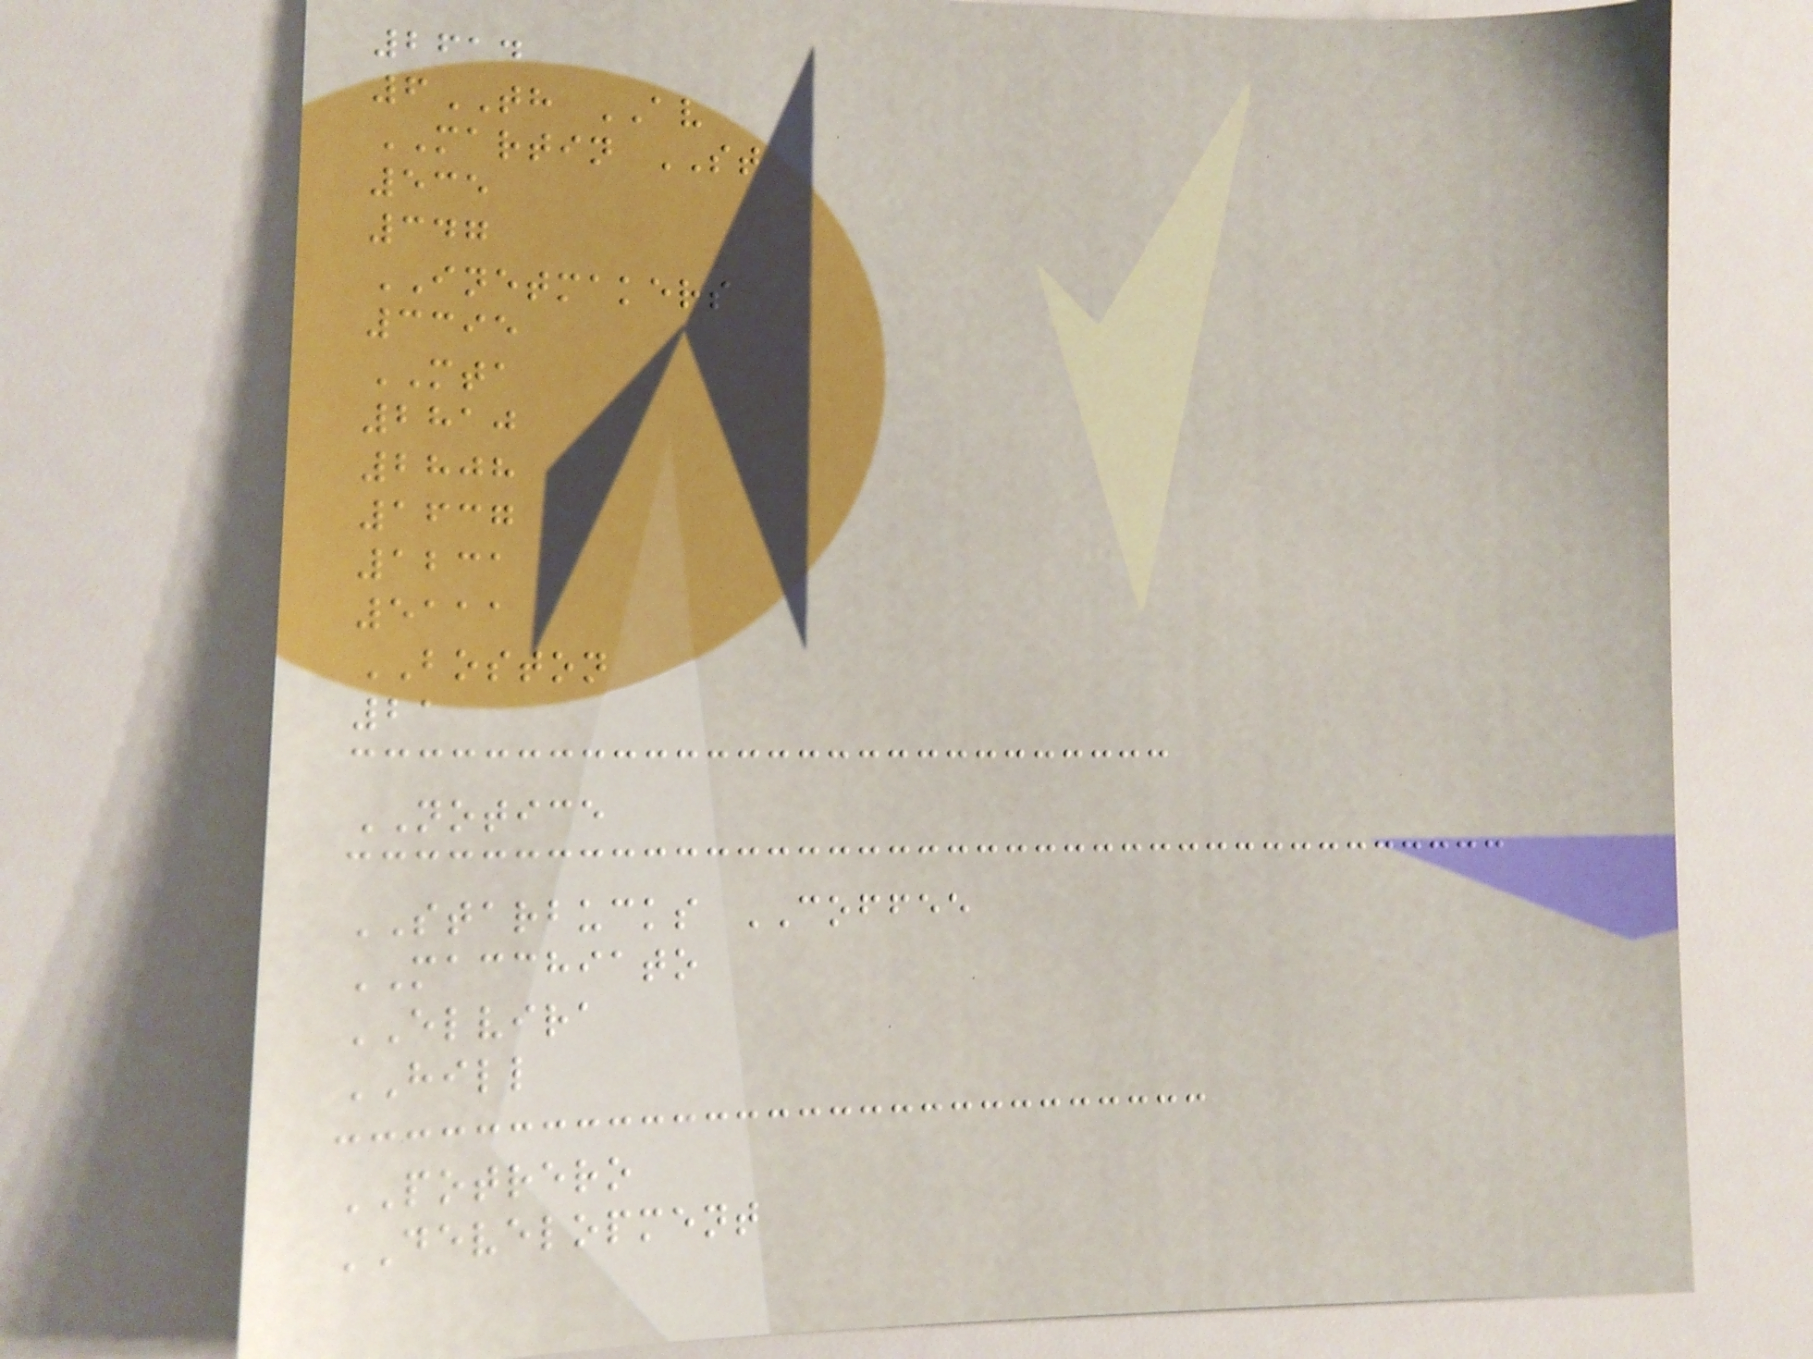2614
6TH AV
MARTIN ST
535
347
INETMAKERS
3395
MTA
2810
2808
1637
1231
5111
BOSTON
21
NOTICE
STARBUCKS COFFEE
MACCHIATO
ELVIRA
HILL
POTRERO
DEVELOPMENT
